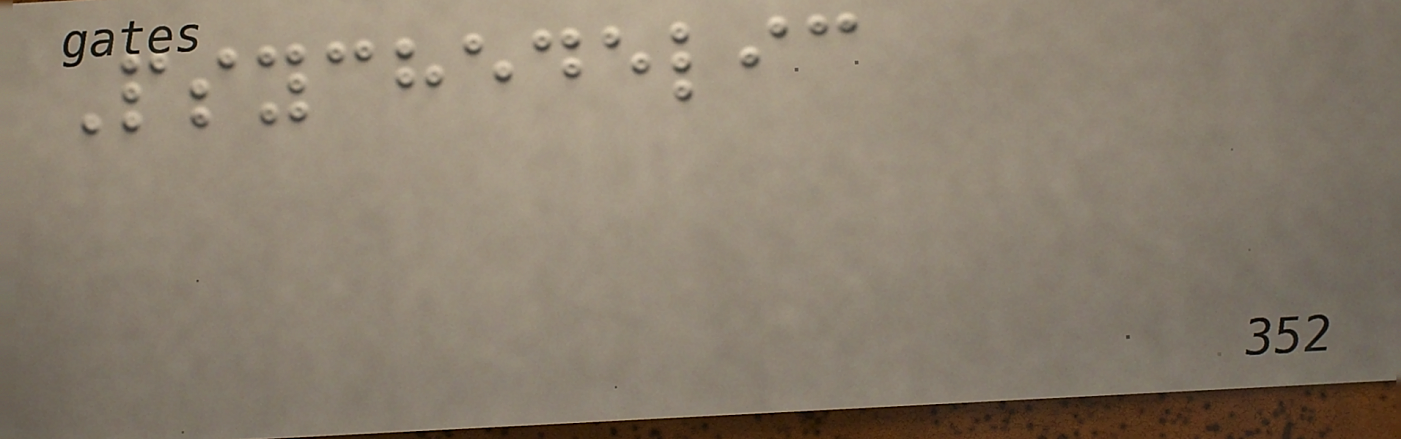Psychedelic
